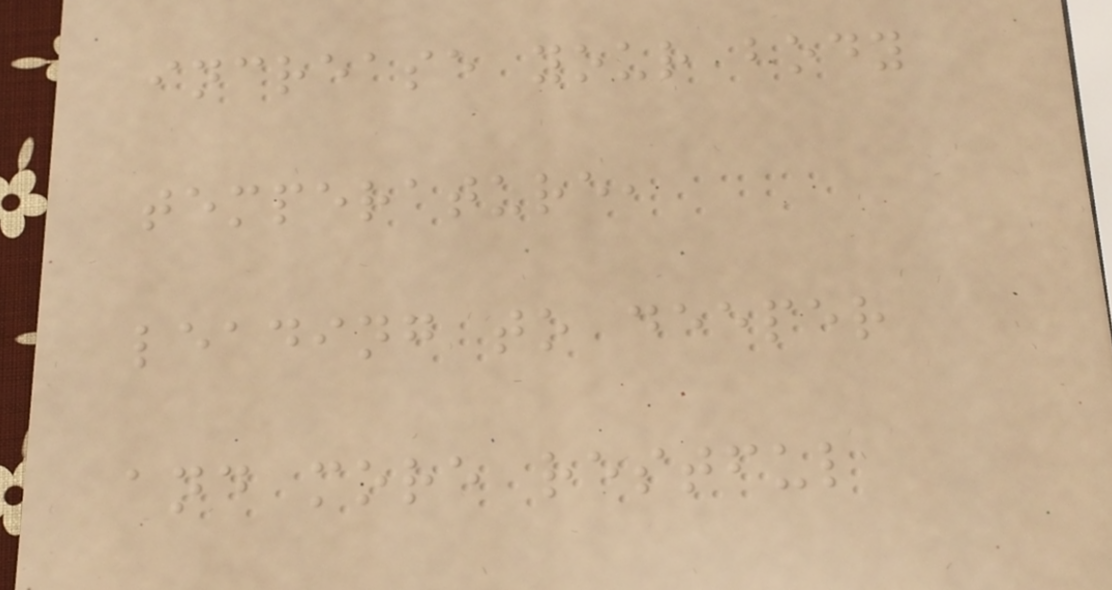increase your body
temperature,
leading to deeper
and more restful
